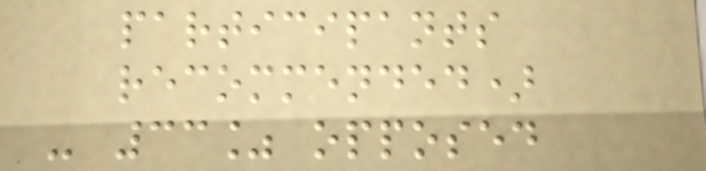participants
recommended)
- 33% opposed
